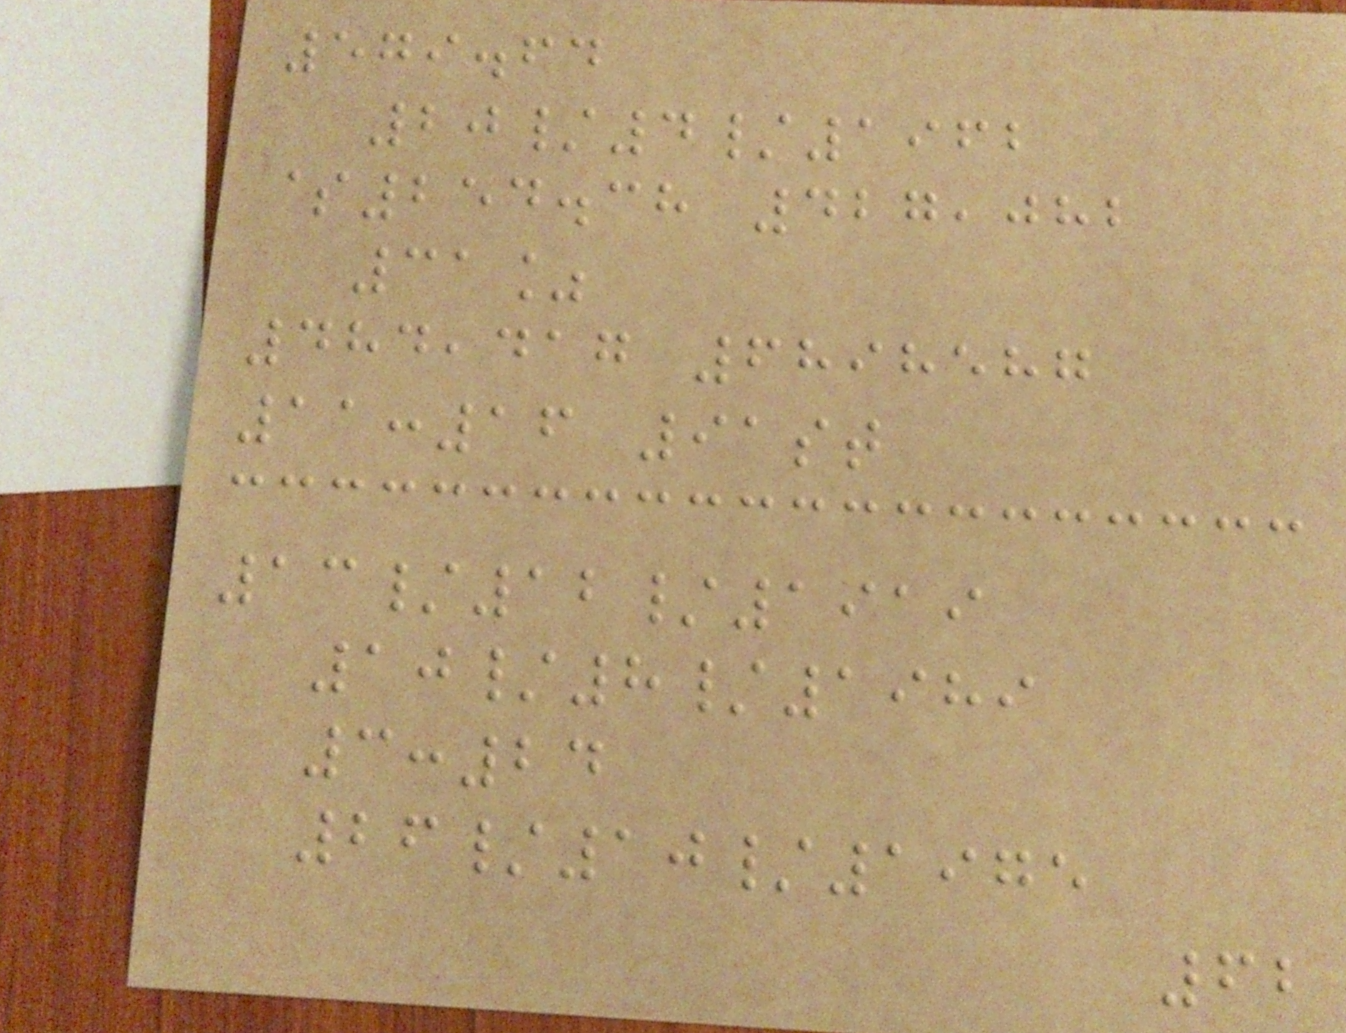579.64
20/4/1962
$254.38 427,082
31%
484,417 6898587
11:16 91st
13/12/1919
10/8/1989
3:24
26/10/1975
62
